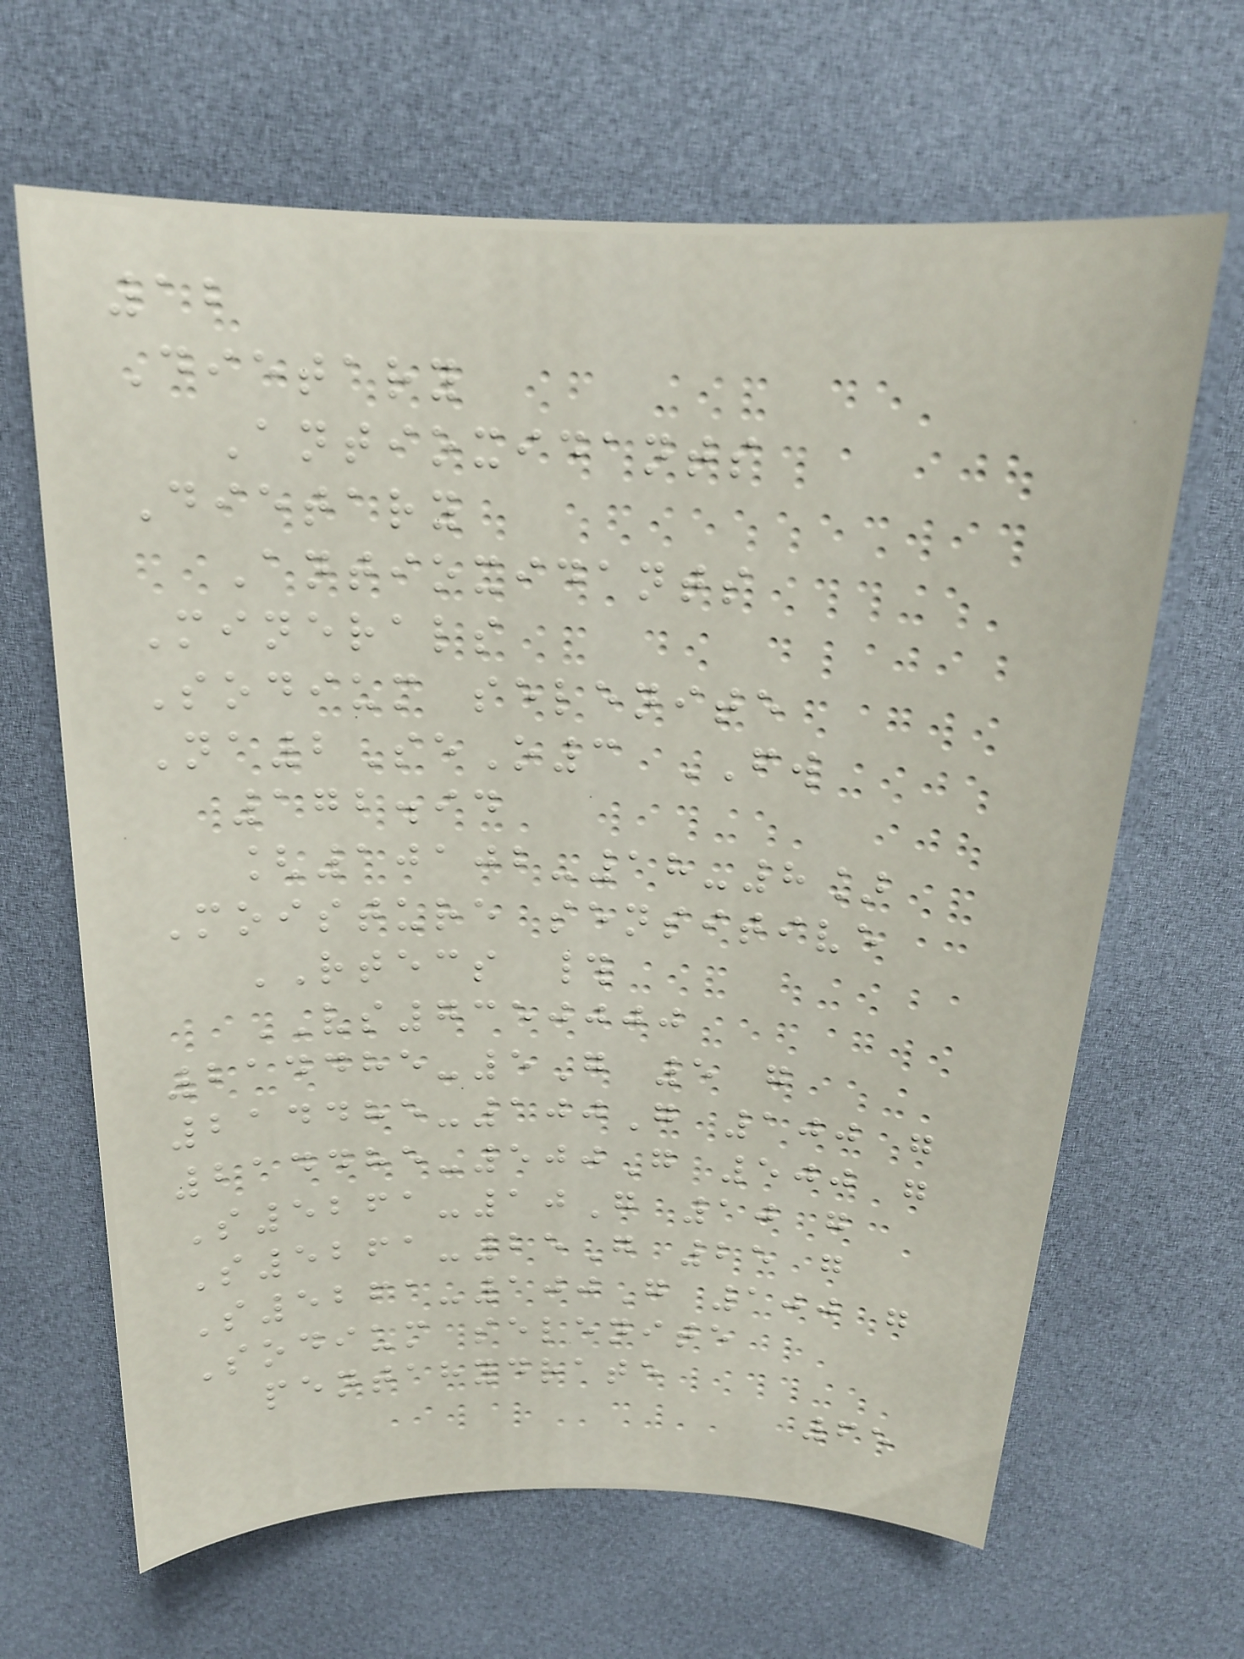12
Dietary
Antioxidants
Dietary
Antioxidants
Minerals
Sodium selenite
Na2SeO3 FW
172.94
[10102-18-8]
Moisture sensitive
RTECS #
VS7350000
214485-5G 5 g
214485-100G 100 g
214485-500G 500 g
S5261-10G 10 g
S5261-25G 25 g
S5261-100G 100 g
Sodium selenite
pentahydrate
65
